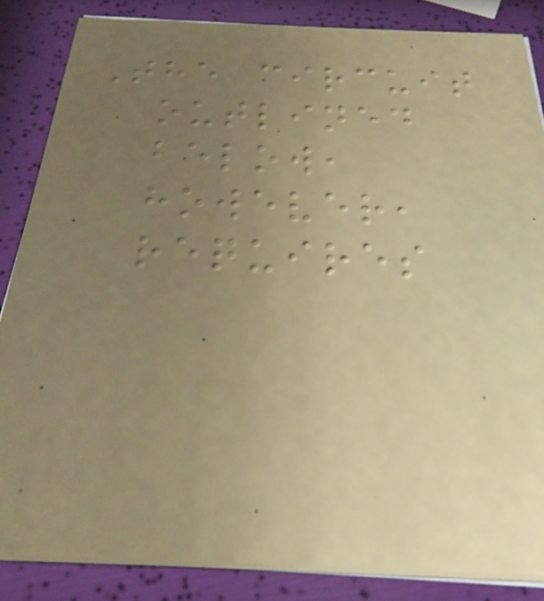The circuit
outlined
below,
however,
requires
